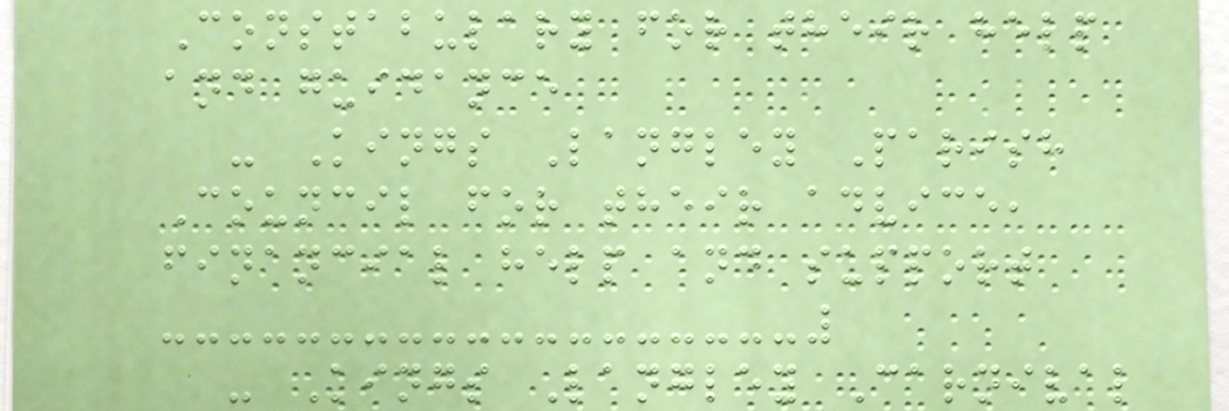Constabulary for their help
and guidance
- Kings Langley Parish
Council for their advice,
financial help and support
- Kings Langley Carnival
